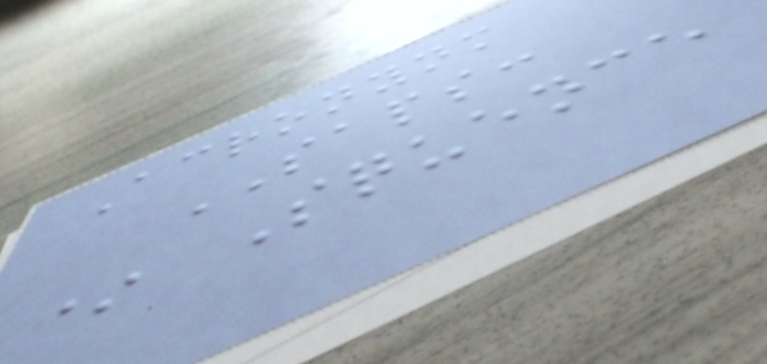Acronynm
SAPS:
* Squence
